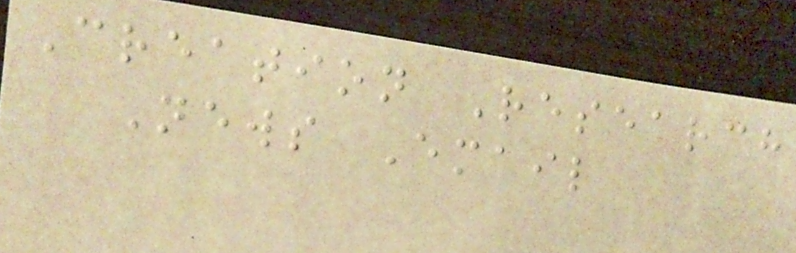Creation Research
News Email
